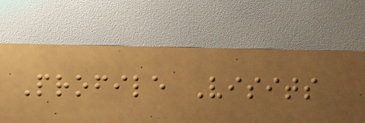Profile Visits
